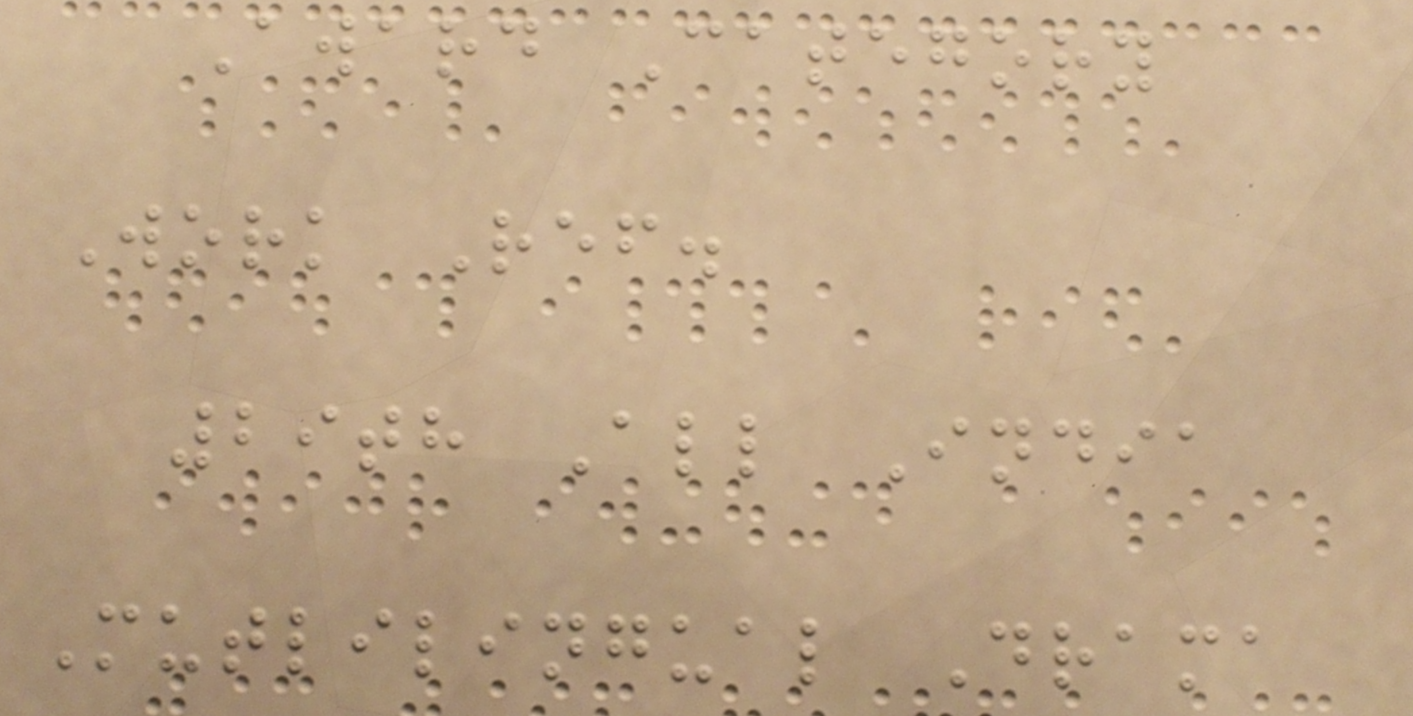Award Category
Work Ref.
29th All India
Mutlilingual Drama
